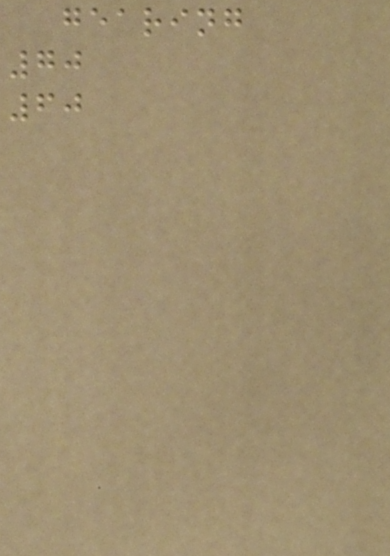gearing
70
60
